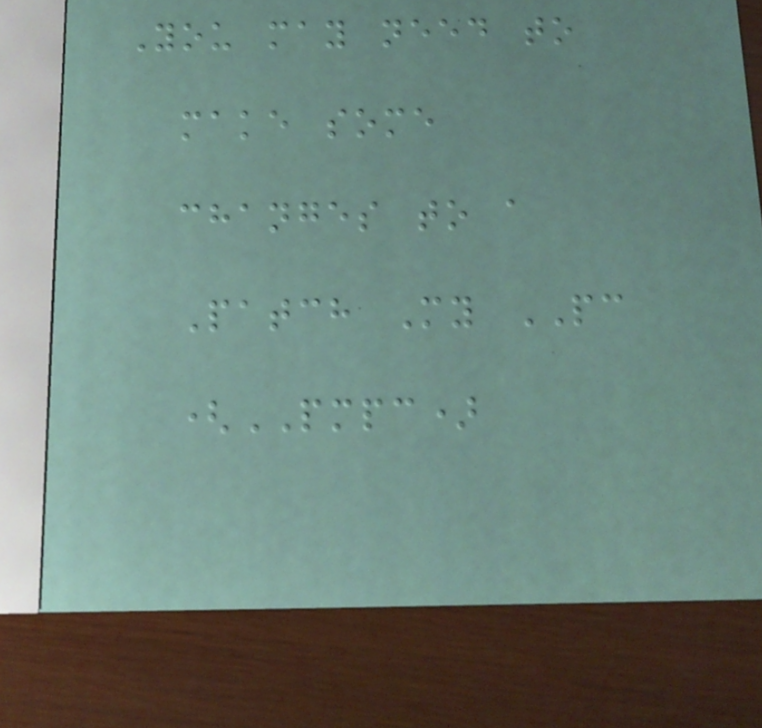You may need to
make some
changes to a
Patch My PC
(PMPC)
